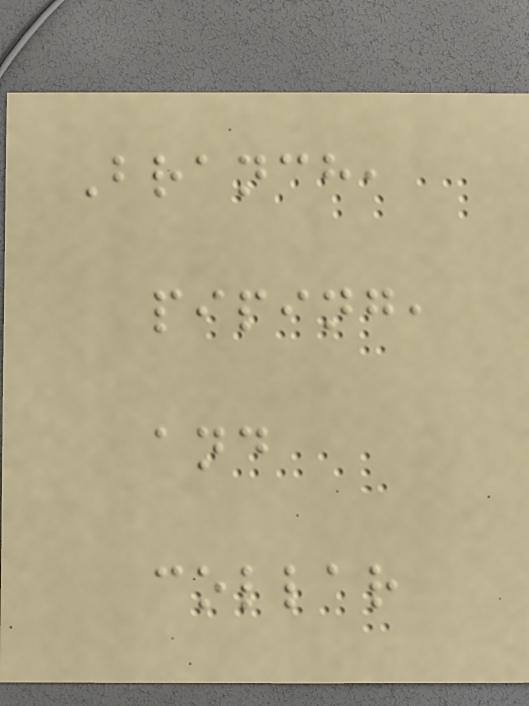Branch,
piping,
and
collar
